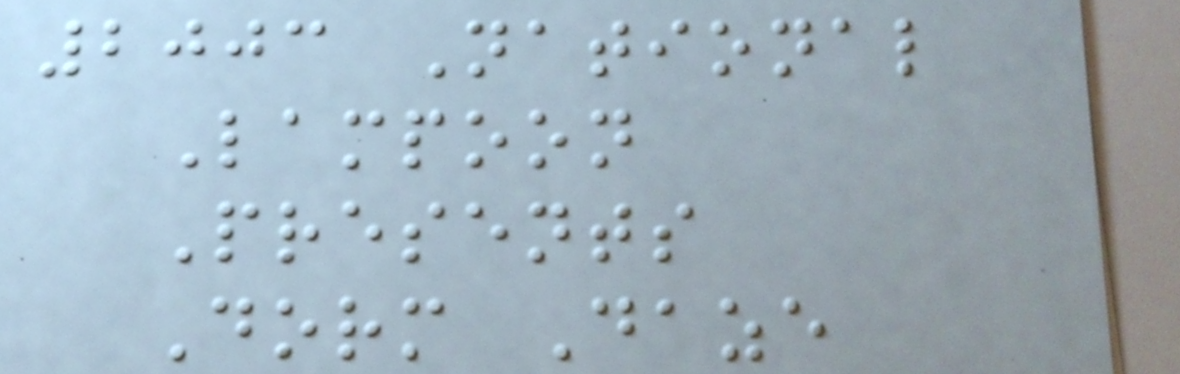2003 National
Lampoon
Presents
Dorm Daze
